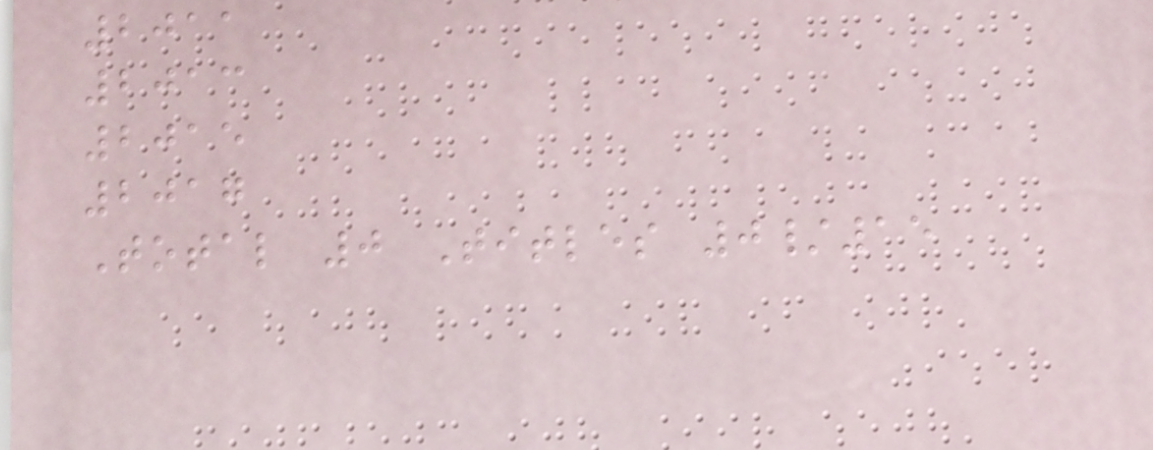2011
2013
2015
2017
Total 0 Titles 0/15
